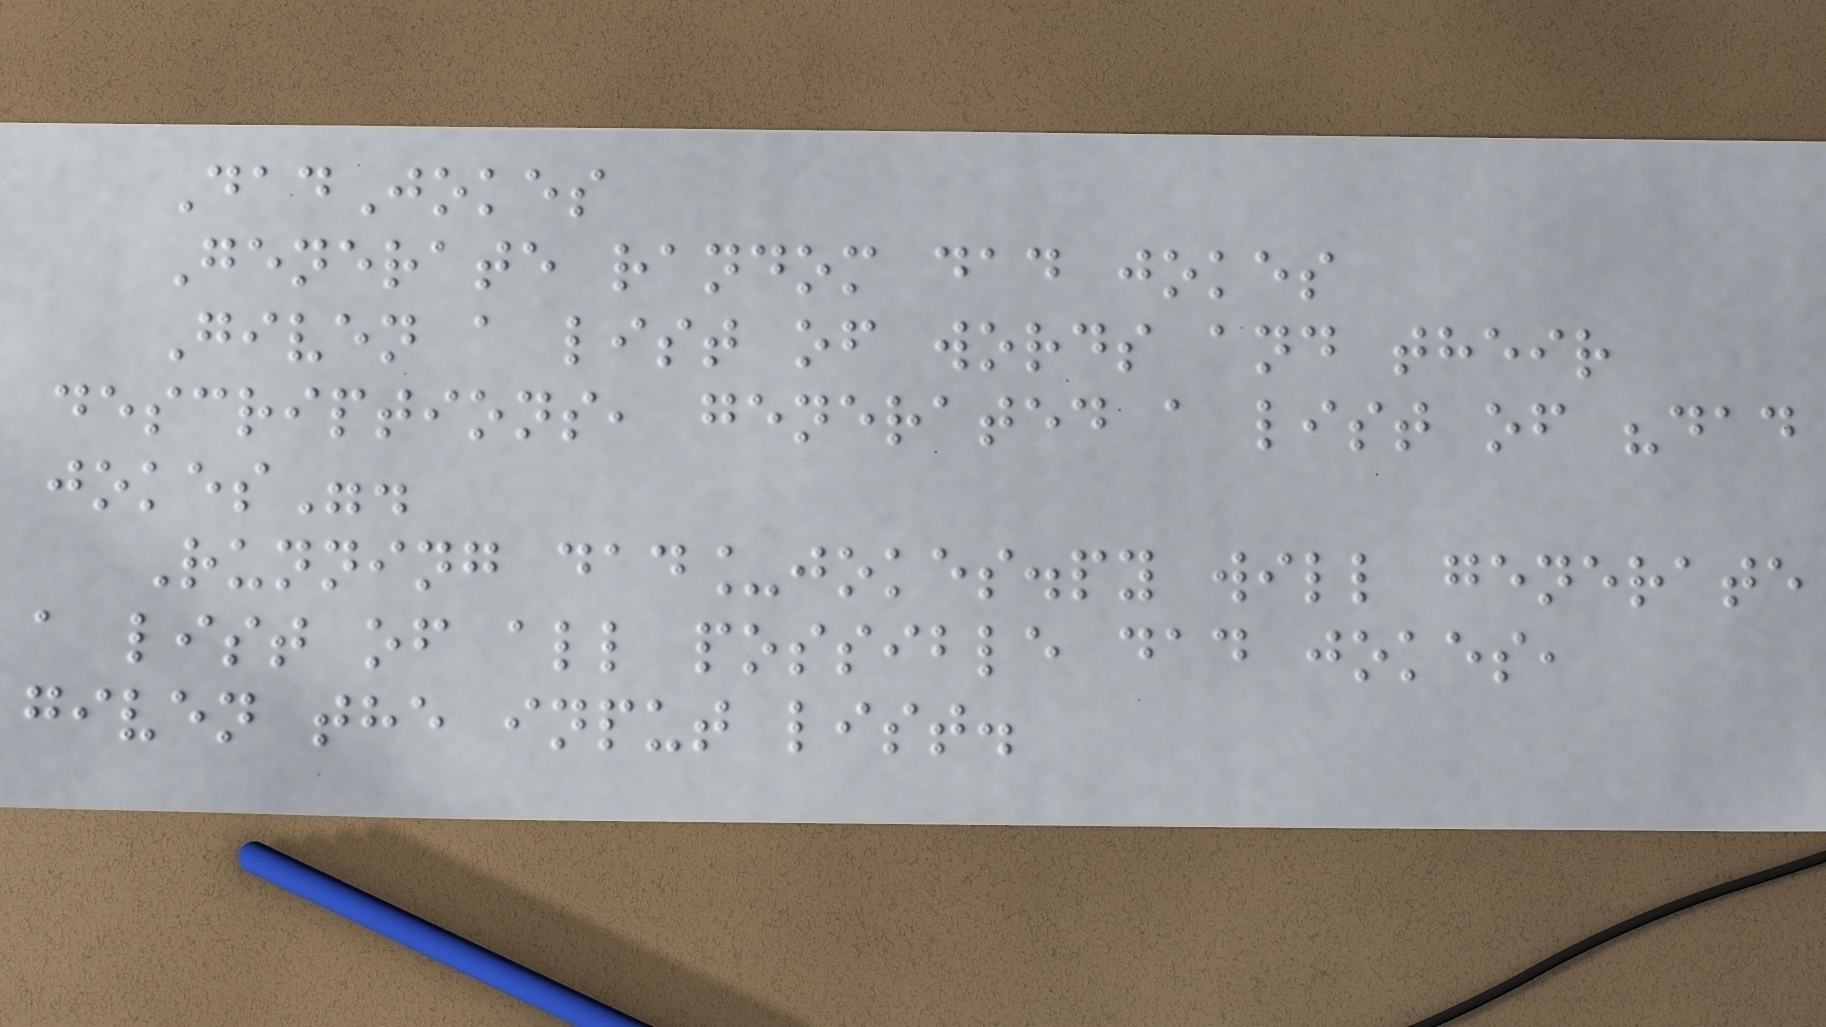DadJokes
Generate random dad jokes
Given a list of words and their
descriptions, generated a list of "dad
jokes".
Running dad_jokes.py will generate
a list of all possible dad jokes,
given the input list.
